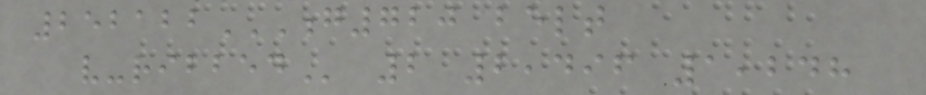252122G720 BELT
V-RIBBED 2 2,496 1,248
